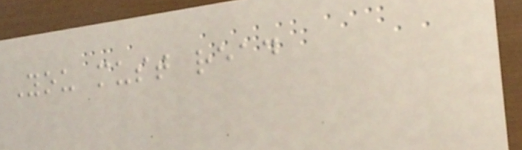You must read
